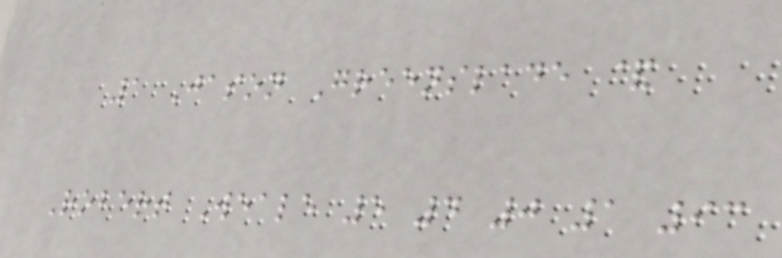1 Jason Greenslade &
Robert Weale 5 4 0 1 93
